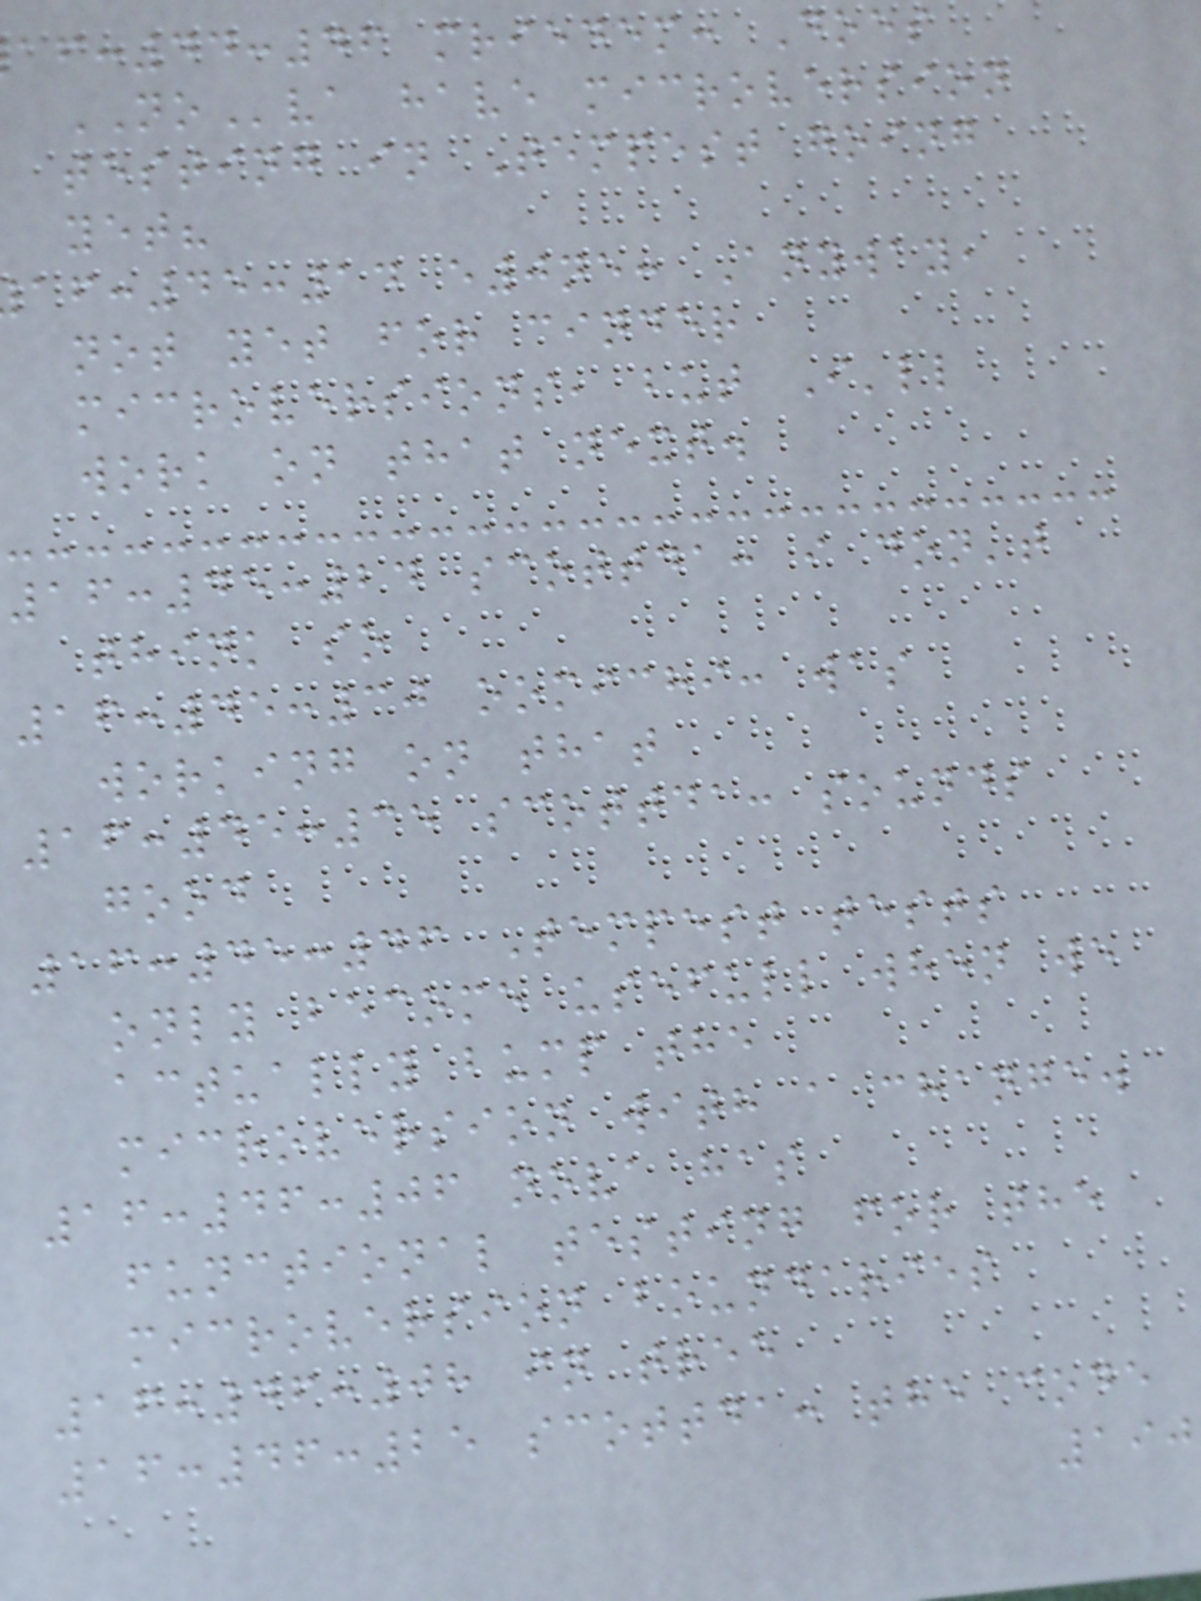:44:46 mriedem: Does
NOva have microversion
testing in Tempest going
yet?
:45:14 e0ne: Anyway,
not yet for cinder
microversions, but I'll
work on that next.
16:45:24 scottda: i don't
think so
16:45:30 oomichi: was
working on that
16:45:35 scottda: sounds
good
16:45:46 Tempest tests
only become usefull when we
actually bump the
microversion with a change.
16:46:06 nova has
functional testing for the
microversion boundaries
16:46:08 in tree
16:46:25 scottda: the code
190
